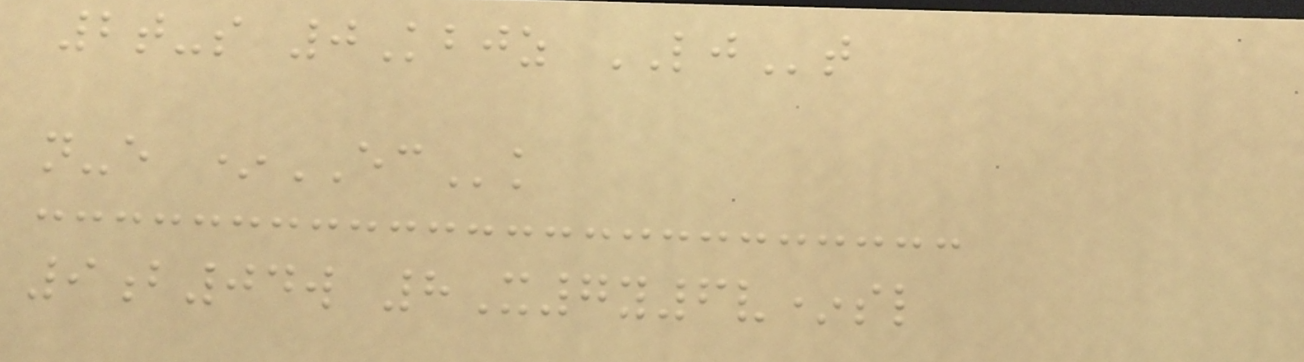2t-s 0Kbjz LJt
n-e *ECk
9b04w 8X7y6v*sl
